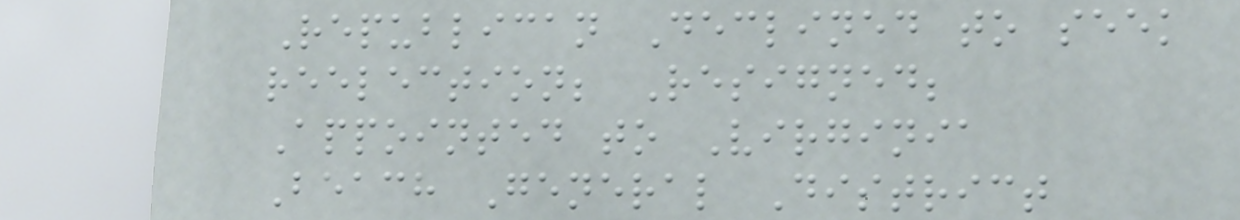Republican Declined to seek
reelection; Resigned;
Appointed to Virginia
Beach General District
